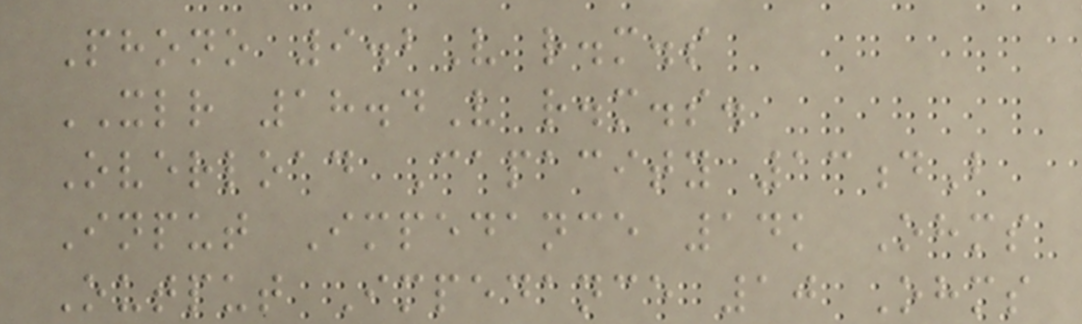Phono 9.2V r.m.s
XLR 18.4V r.m.s.
Overload Capacity 13dB
Input Impedance 14k Ohms
Output Impedance 10 Ohms
